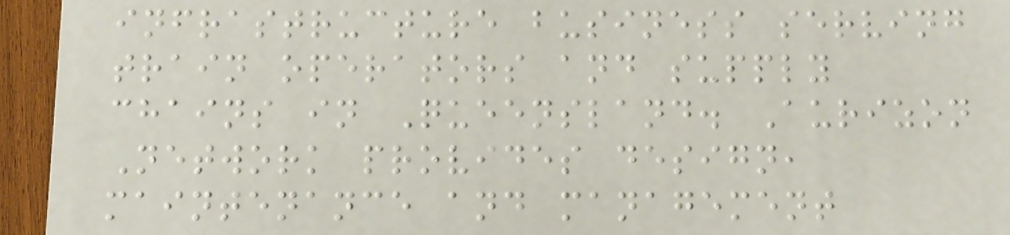infrastructure business serving
train operators and supply
chains in Queensland. Aurizon
Network provides design,
maintenance and management
